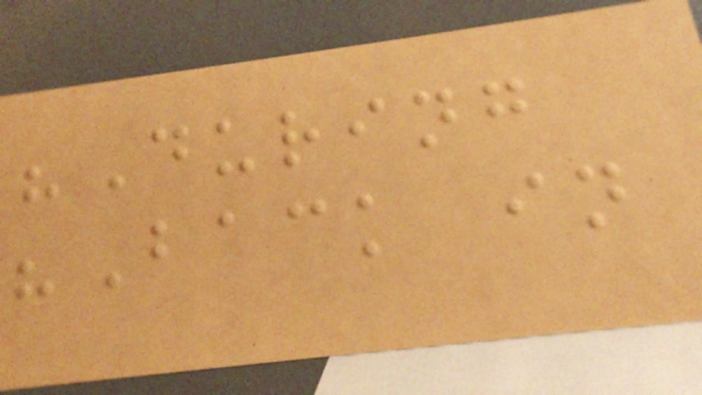"During
"Back in
